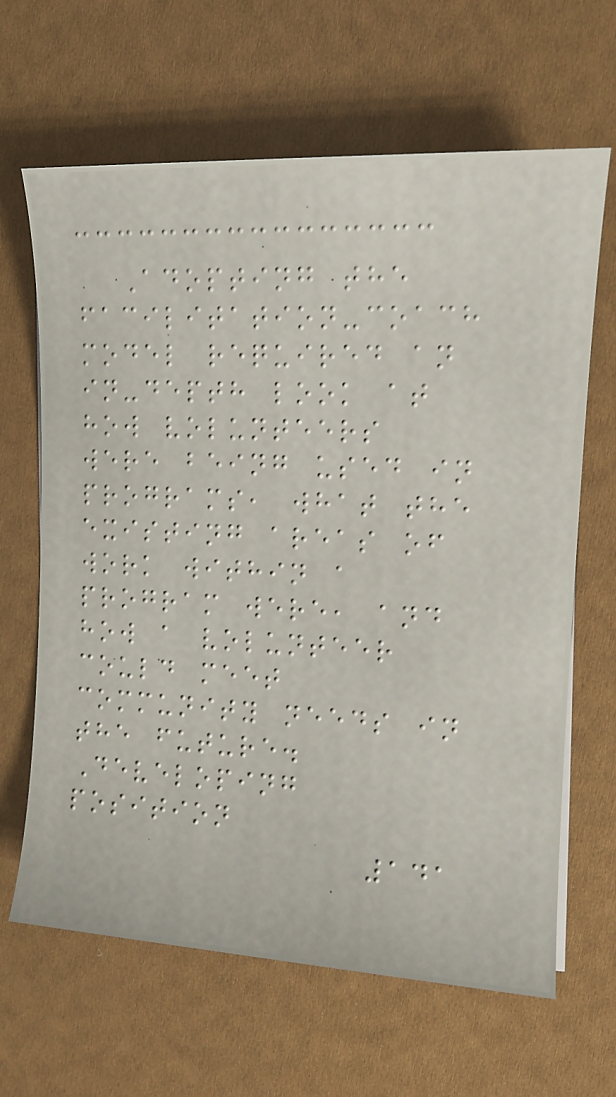Adopting the
facilitation-coach
model required an
in-depth look at
how volunteers
were being used in
programs, what the
existing areas of
work within a
program were, and
how a volunteer
could meet
community needs in
the future.
Developing
position
141
